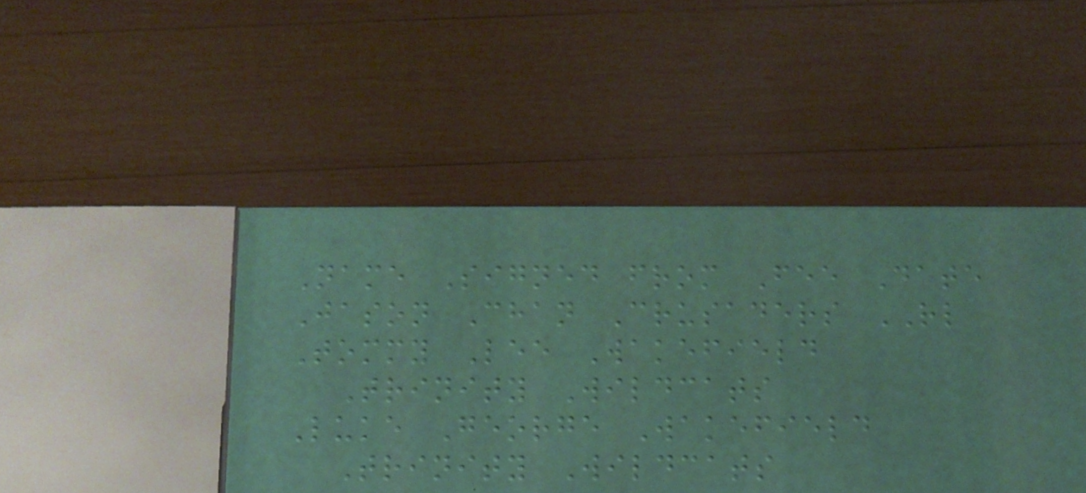Name Signed from Fee Date
Jason Chan Crusaders RL
Tommy Lee Wakefield
Trinity Wildcats
Luke George Wakefield
Trinity Wildcats
